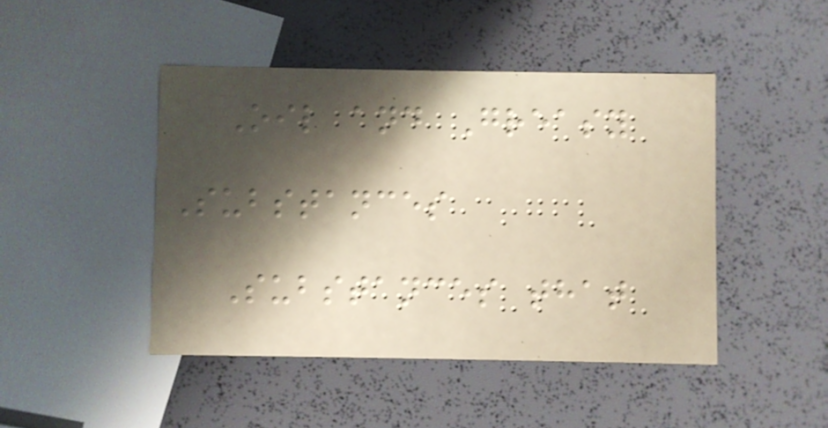Oil and Greasy
Substances
Substances that
